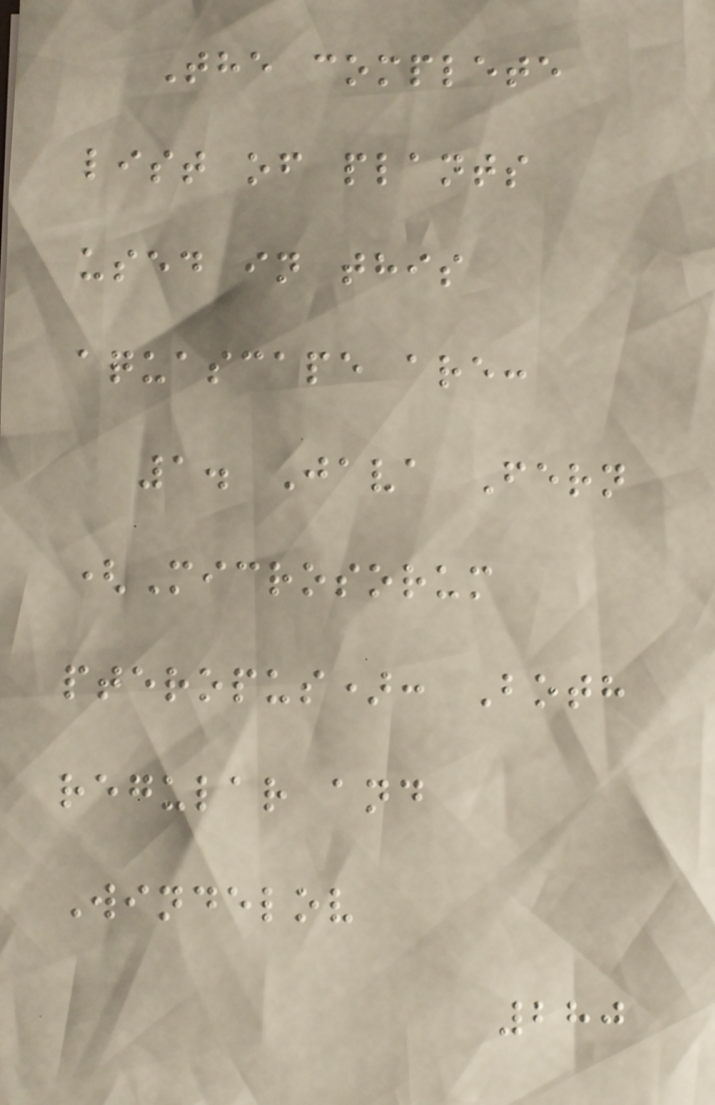The complete
list of plants
used in this
aquascape are:
1. Java Fern
(Microsorum
pteropus): Both
regular and
Windelov
280
